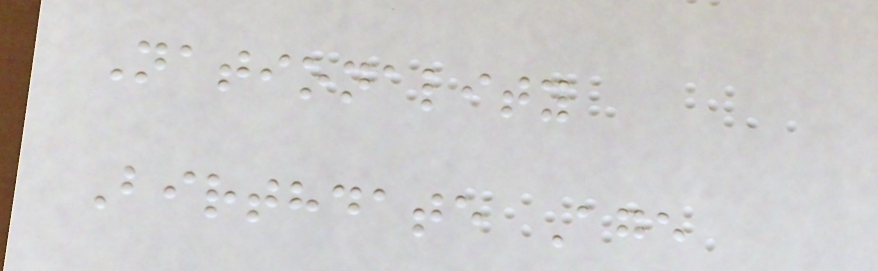Nationality
Birthdate Age
